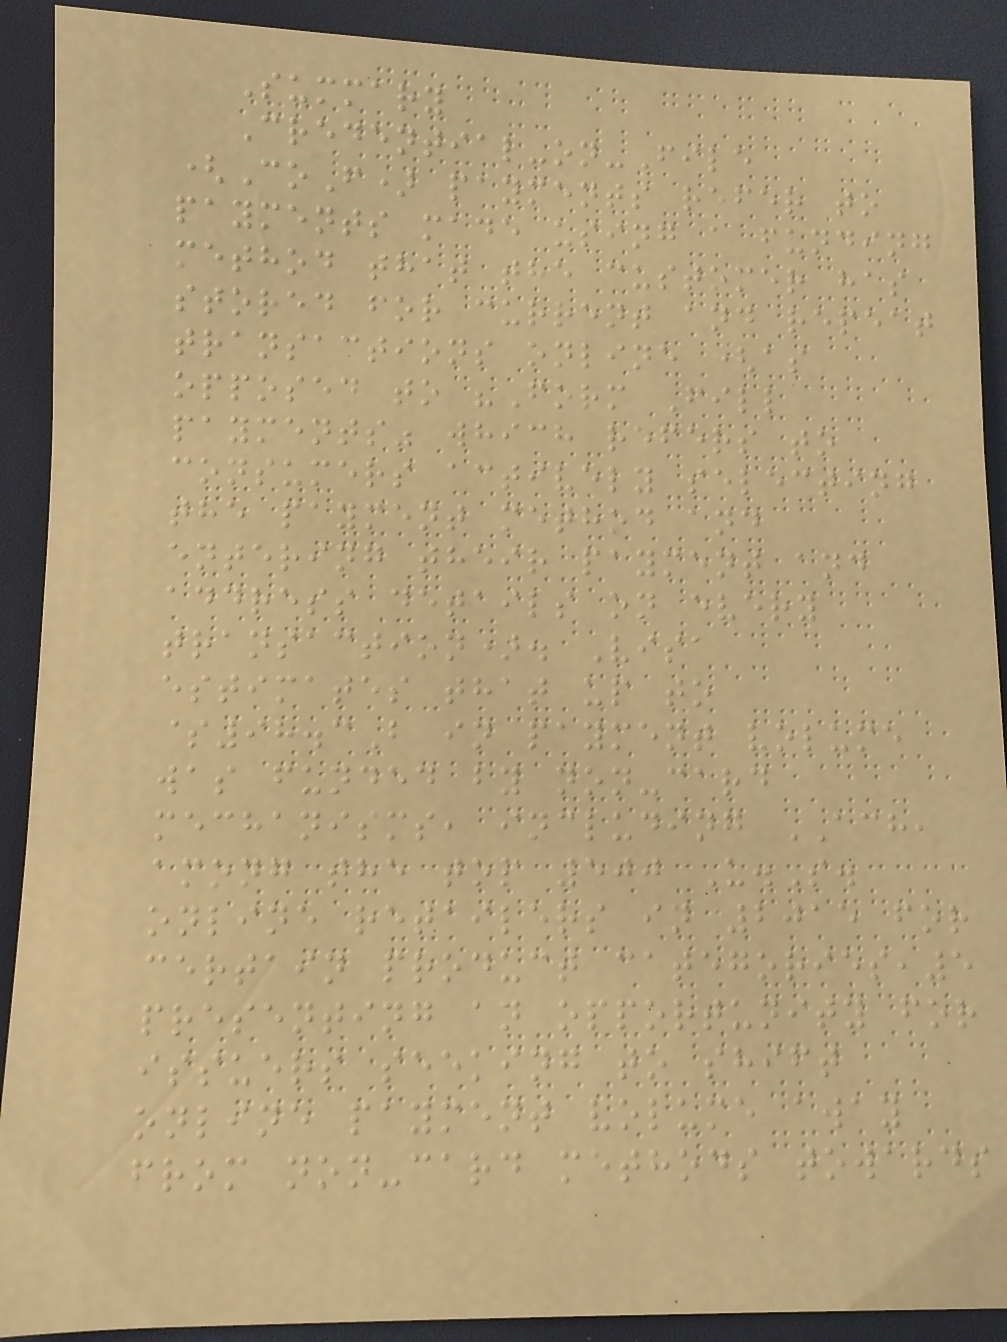Summary
Credential-on-File
(CoF) payments refer to
payments made using a funding
method that the customer has
stored for current and repeat
transactions online (as
opposed to "Form Fill
payments" which refers to
consumers actively selecting
the payment method and
entering their payment and
address details on every
transaction). Visa
estimates that up to
$98.3B in payment volume
was funded by non-card
mechanisms, including ACH,
among the top 500 U.S.
online retailers in 2015 for
certain product categories,5
presenting an opportunity for
issuers seeking to shift
online payment volume away
from non-card methods towards
